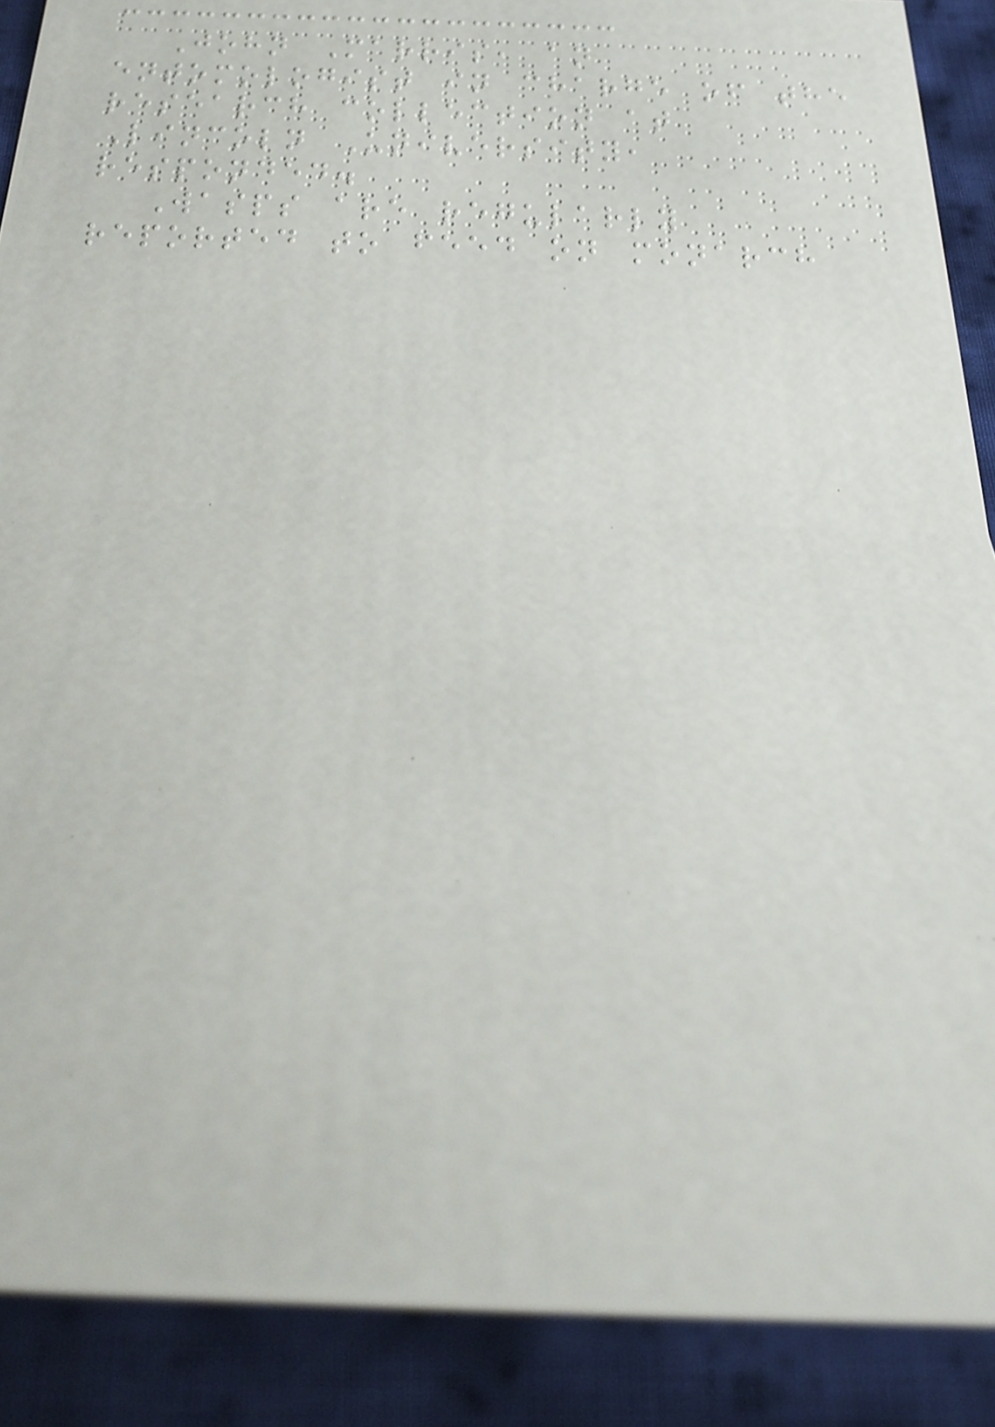John Marris, an
entomologist in charge of the
research collection at
Lincoln University,
responded.
Wasps are regularly
reported to feed on monarch
